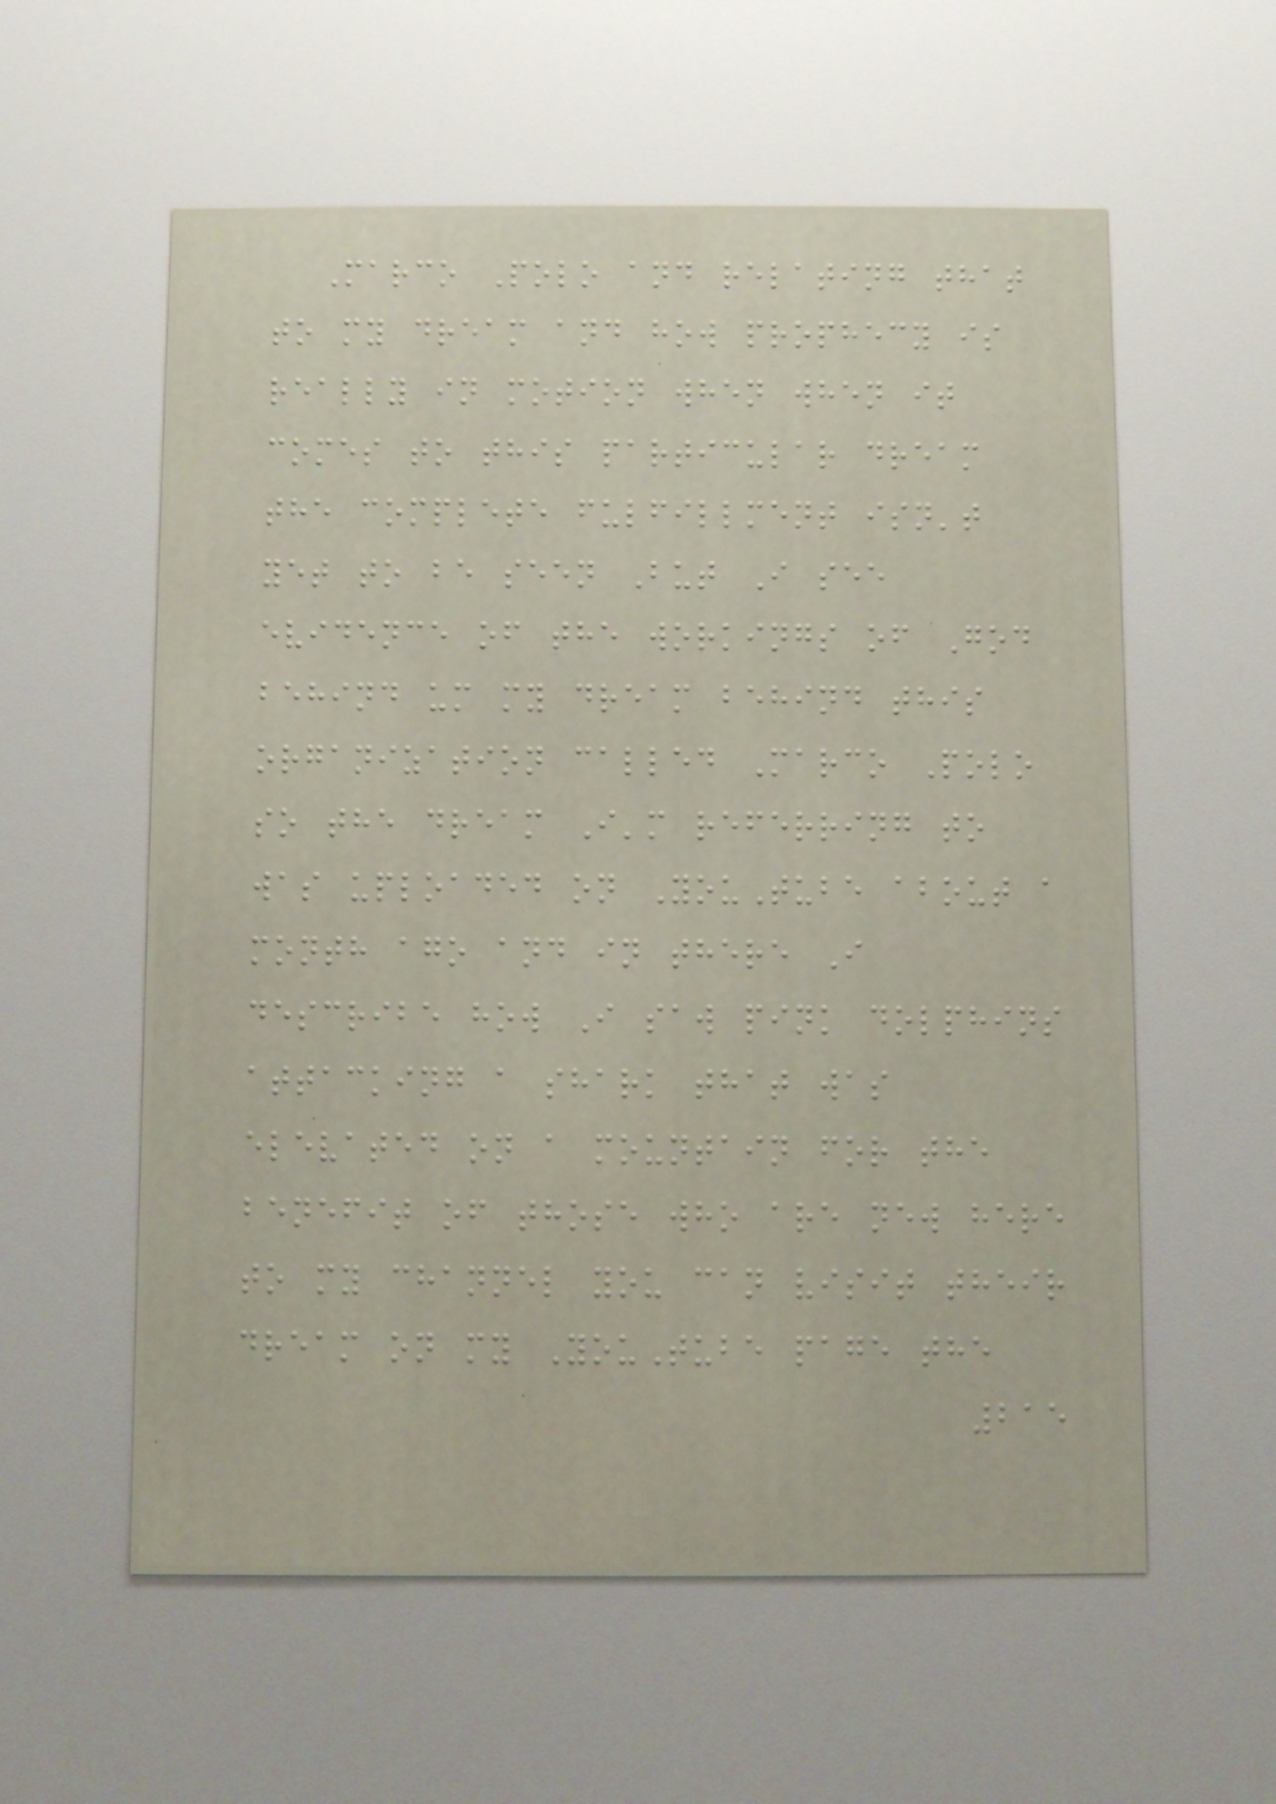Marco Polo and relating that
to my dream and how prophecy is
really in motion when when it
comes to this particular dream
the complete fulfillment isn't
yet to be seen But I see
evidence of the workings of God
behind um my dream behind this
organization called Marco Polo
so the dream I'm referring to
was uploaded on YouTube about a
month ago and in there I
describe how I saw pink dolphins
attacking a shark that was
elevated on a mountain for the
benefit of those who are new here
to my channel you can visit their
dream on my YouTube page the
215
